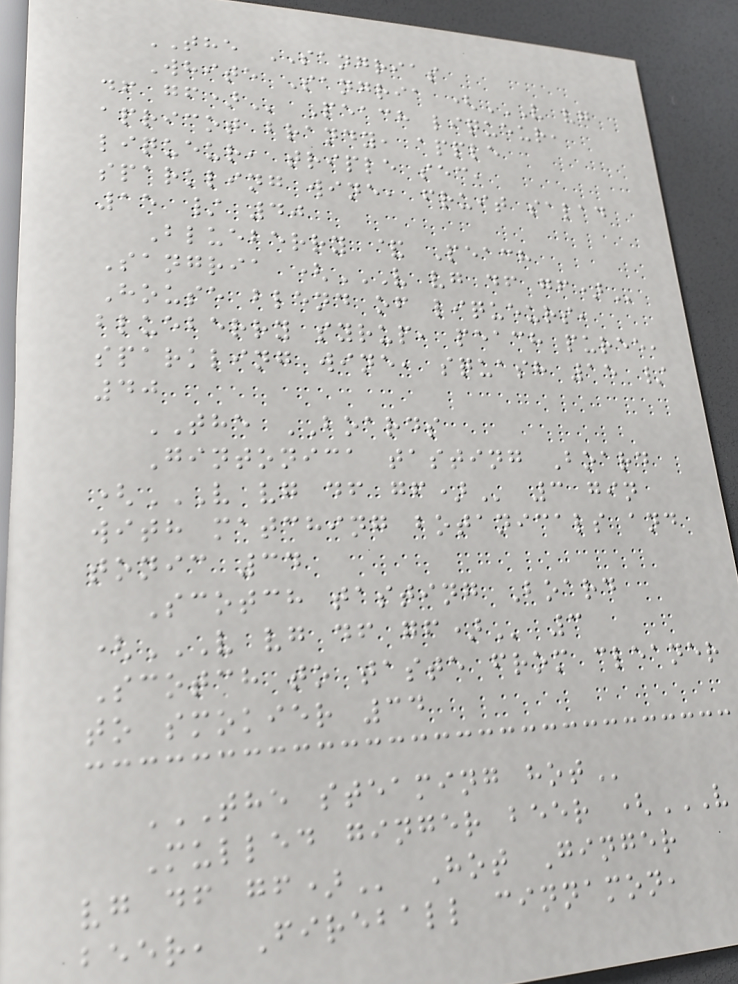THE SANGRIAS
White Sangria (V VG
DF GF) Peach liqueur,
apricot brandy, apple
liqueur, triple sec,
sparkling wine, fruit salad
15 / 40
Blueberry & Peach
Sangria (V VG DF GF)
House blend of liqueurs,
blueberry syrup, peach puree,
sparkling wine, squash 15 /
40
THE BOARDS
Gintonica tasting Board
(V VG DF GF) 3 gin
with matching botanicals and
tonic 34
Scotch tasting Board
(V VG DF GF) 3
Scotch to taste from cleaner
to smokier 34
THE STEAMING HOT
Mulled ginger beer (V
VG DF GF) Hot Ginger
beer, Fireball cinnamon,
